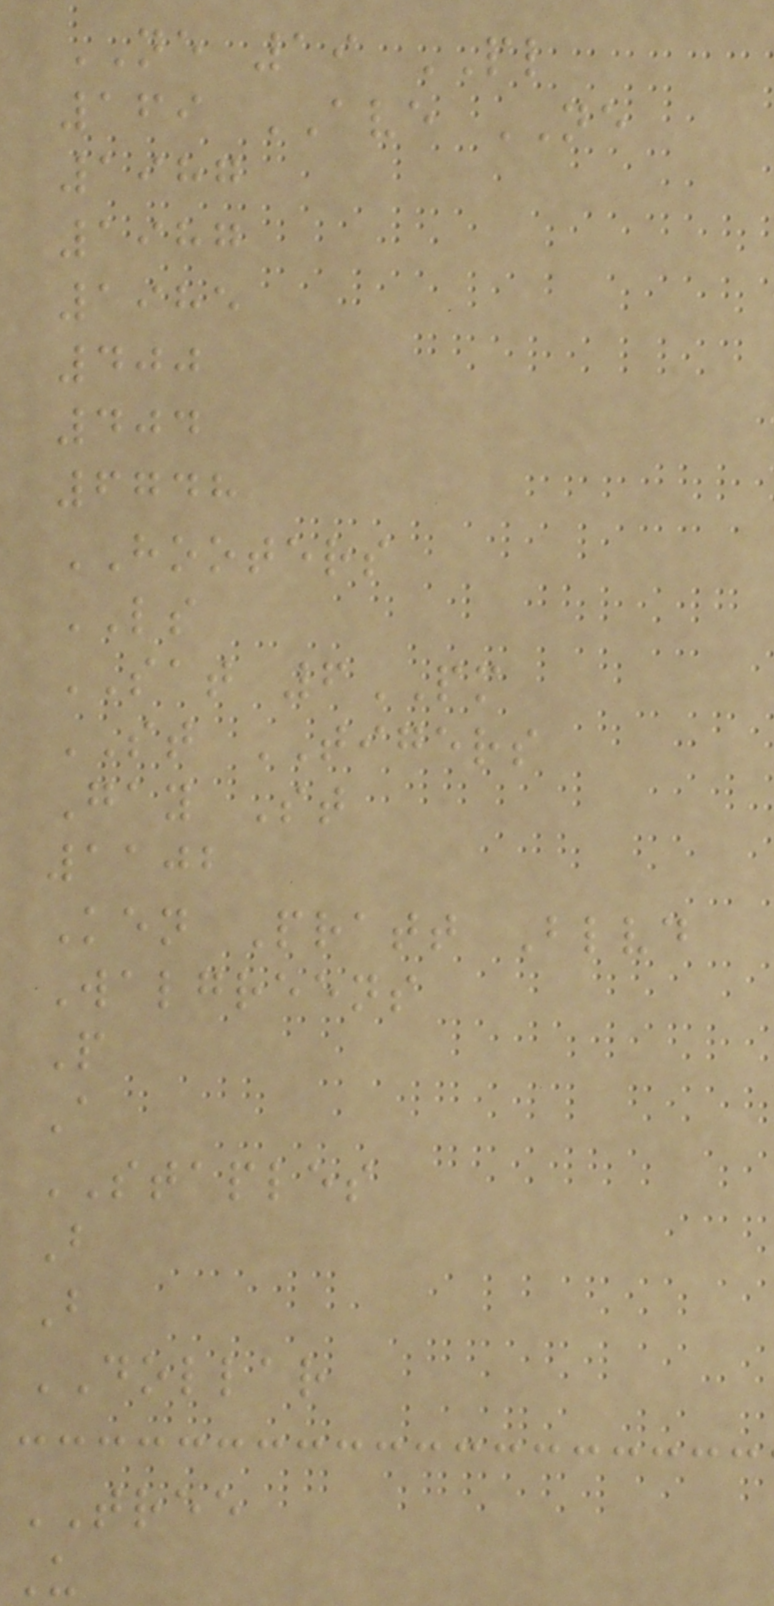NE 19 PL
169 AVE NE
1987
1987
1985
400
404
6748
HOOTERS
LS
SAT 6PM
ST TIGERS
Gay St
1102
Ken Pratt Blvd
Walgreens
P
A
STAPLES
B
B
DOLLAR
TREE
U
